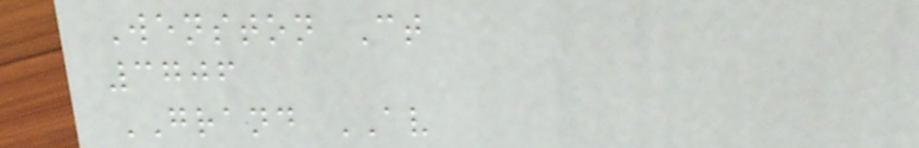Wenston Ct
3706
GRAND AV
